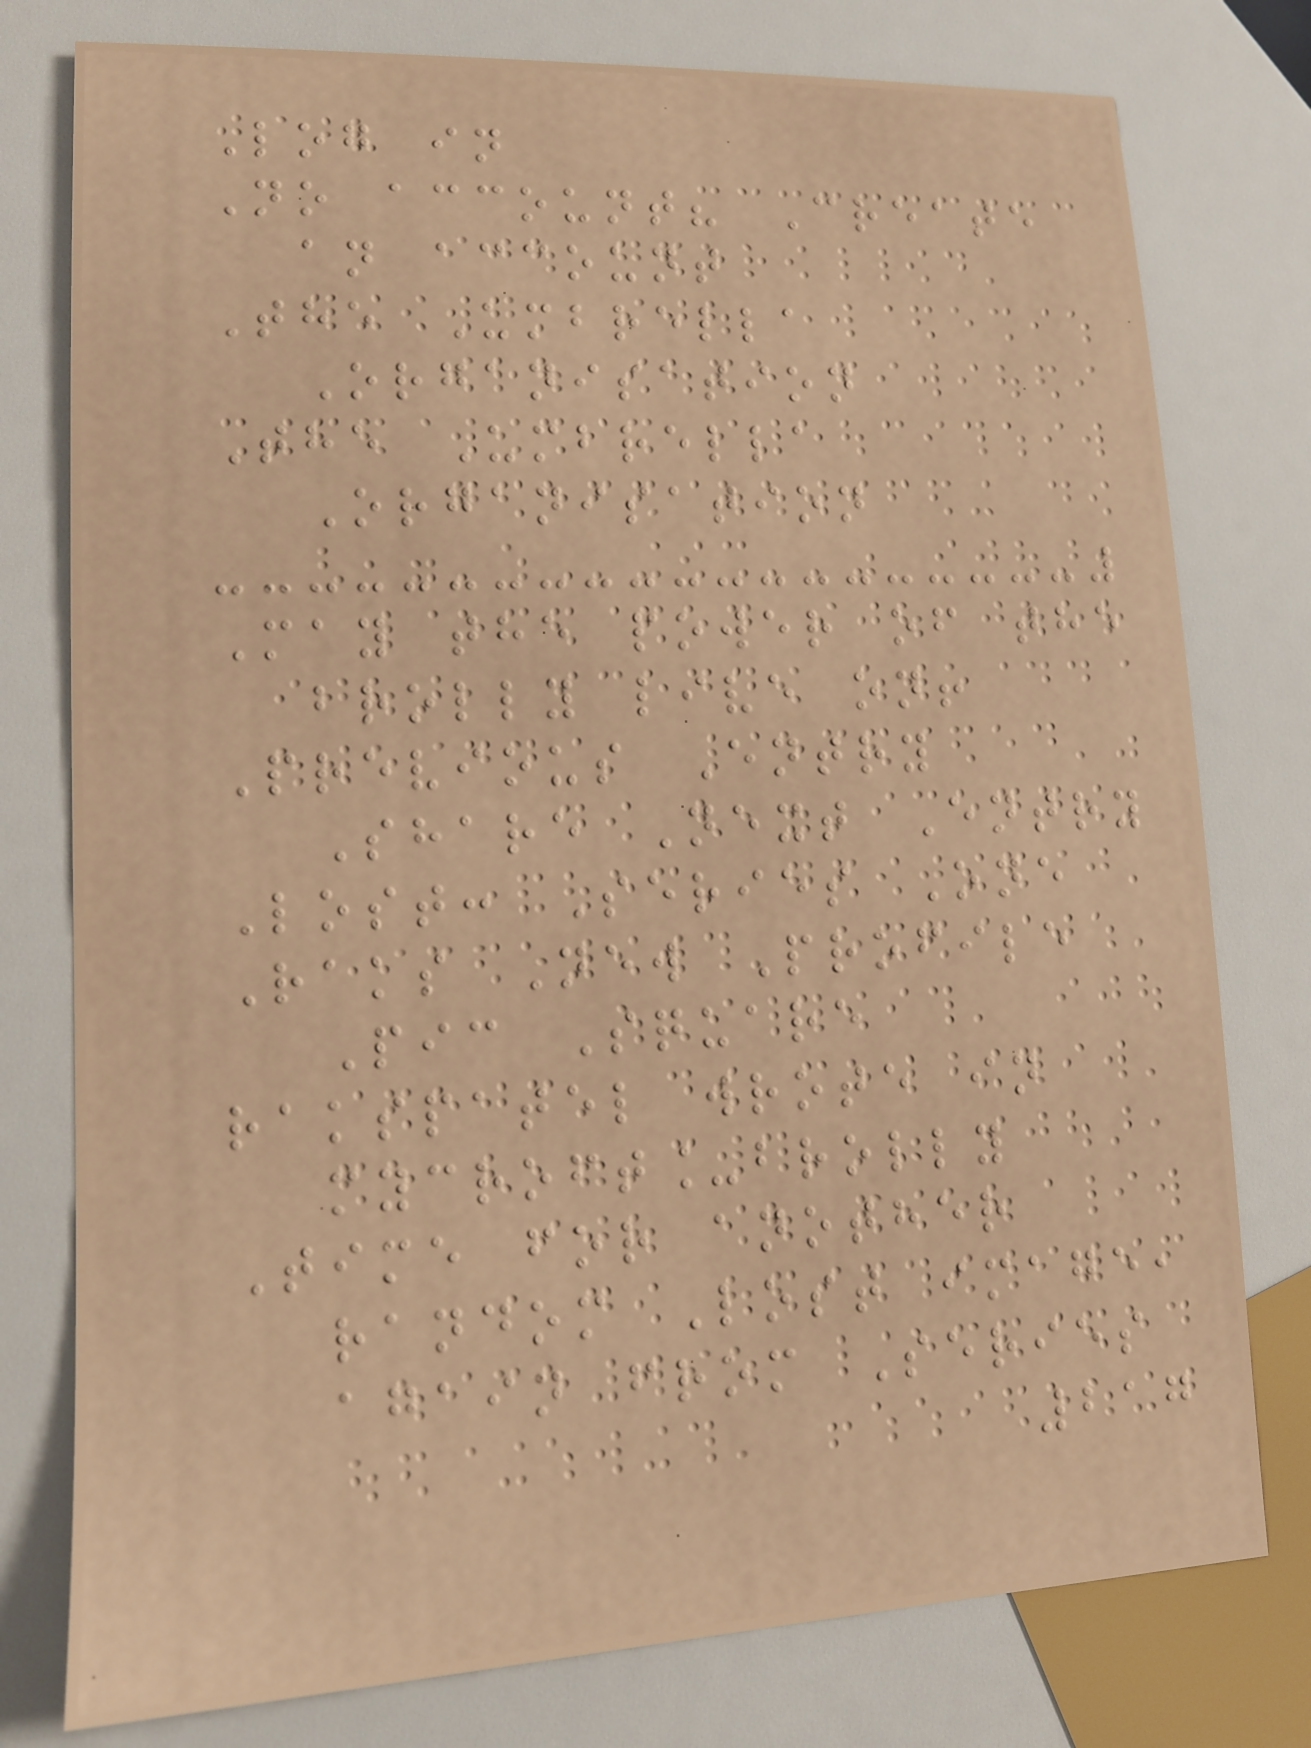Log in
No account? Create
an account
The Umbrella
Organisation
The Umbrella
Organisation
May the power of the
brolly live on!
Previous Entry
Share Next Entry
Lost: Series One
Raks New Profile
Pic Square
rakspatel wrote in
mycroft_brolly
Time for another
random Lost image,
again from Series
217
